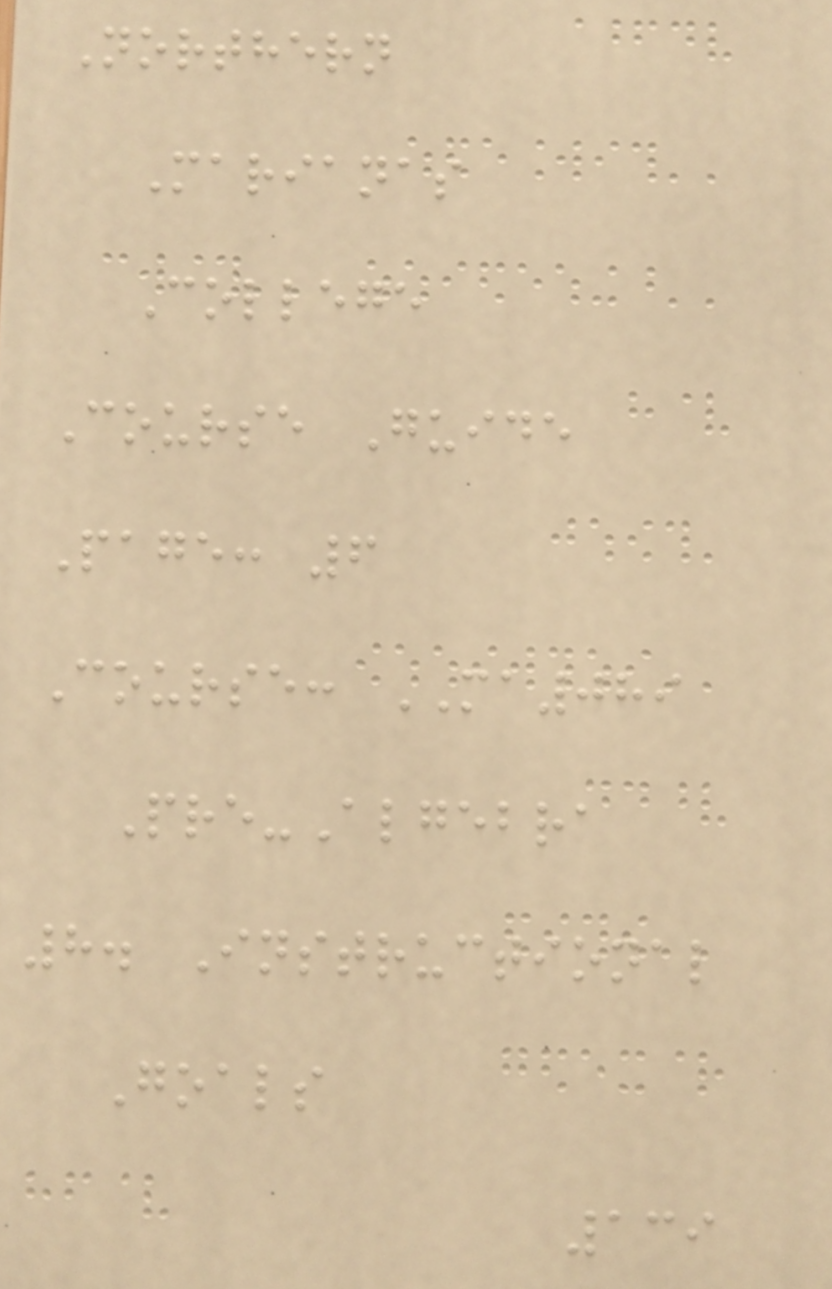Northern
Marianas
College
Course Guide
Page: 6
Course: MA089
Pre-Algebra
8. Instructional
Goals
139
